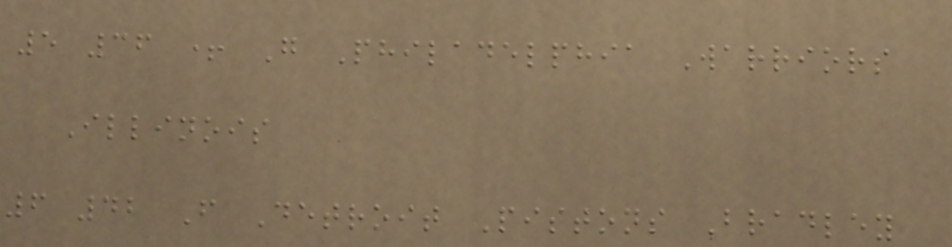5 36 + G Philadelphia Warriors
Illinois
6 42 F Detroit Pistons Bradley
